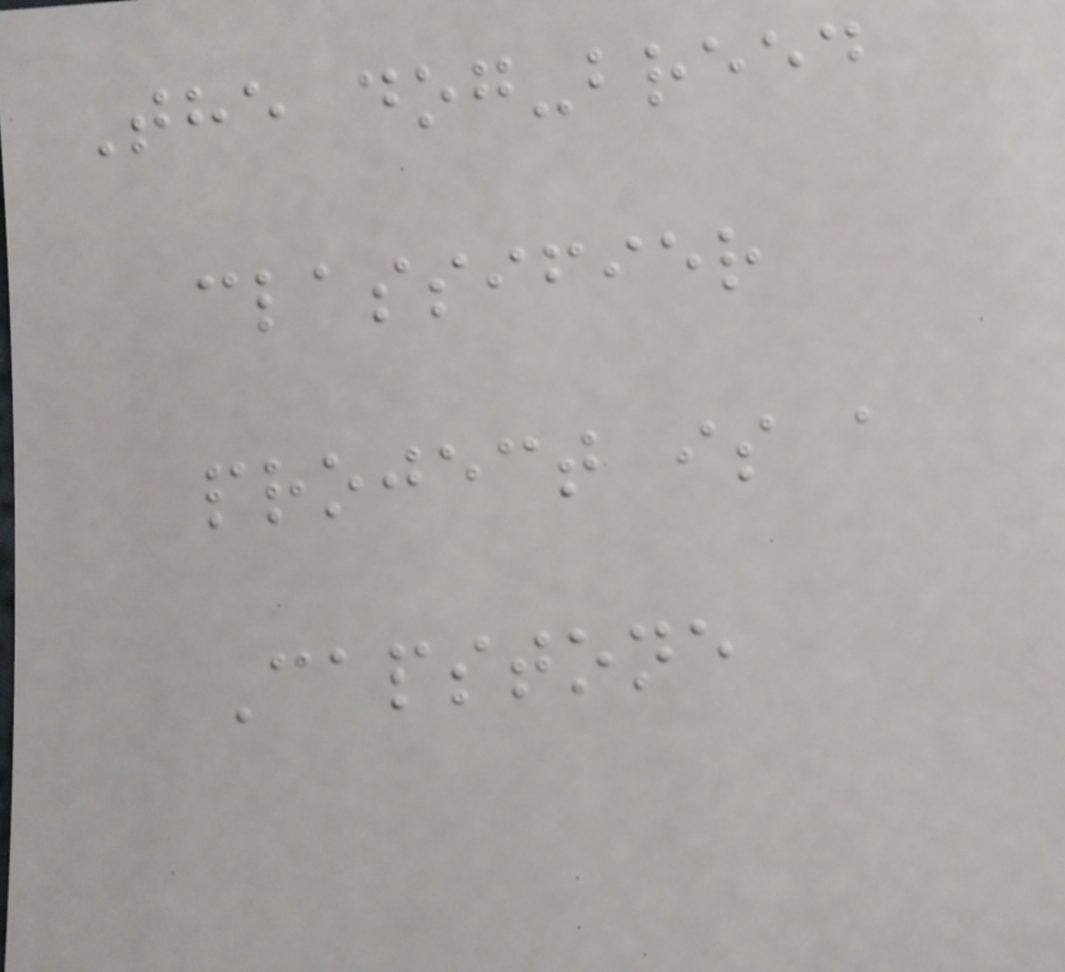The dog-breed
classifier
project is a
Capstone
